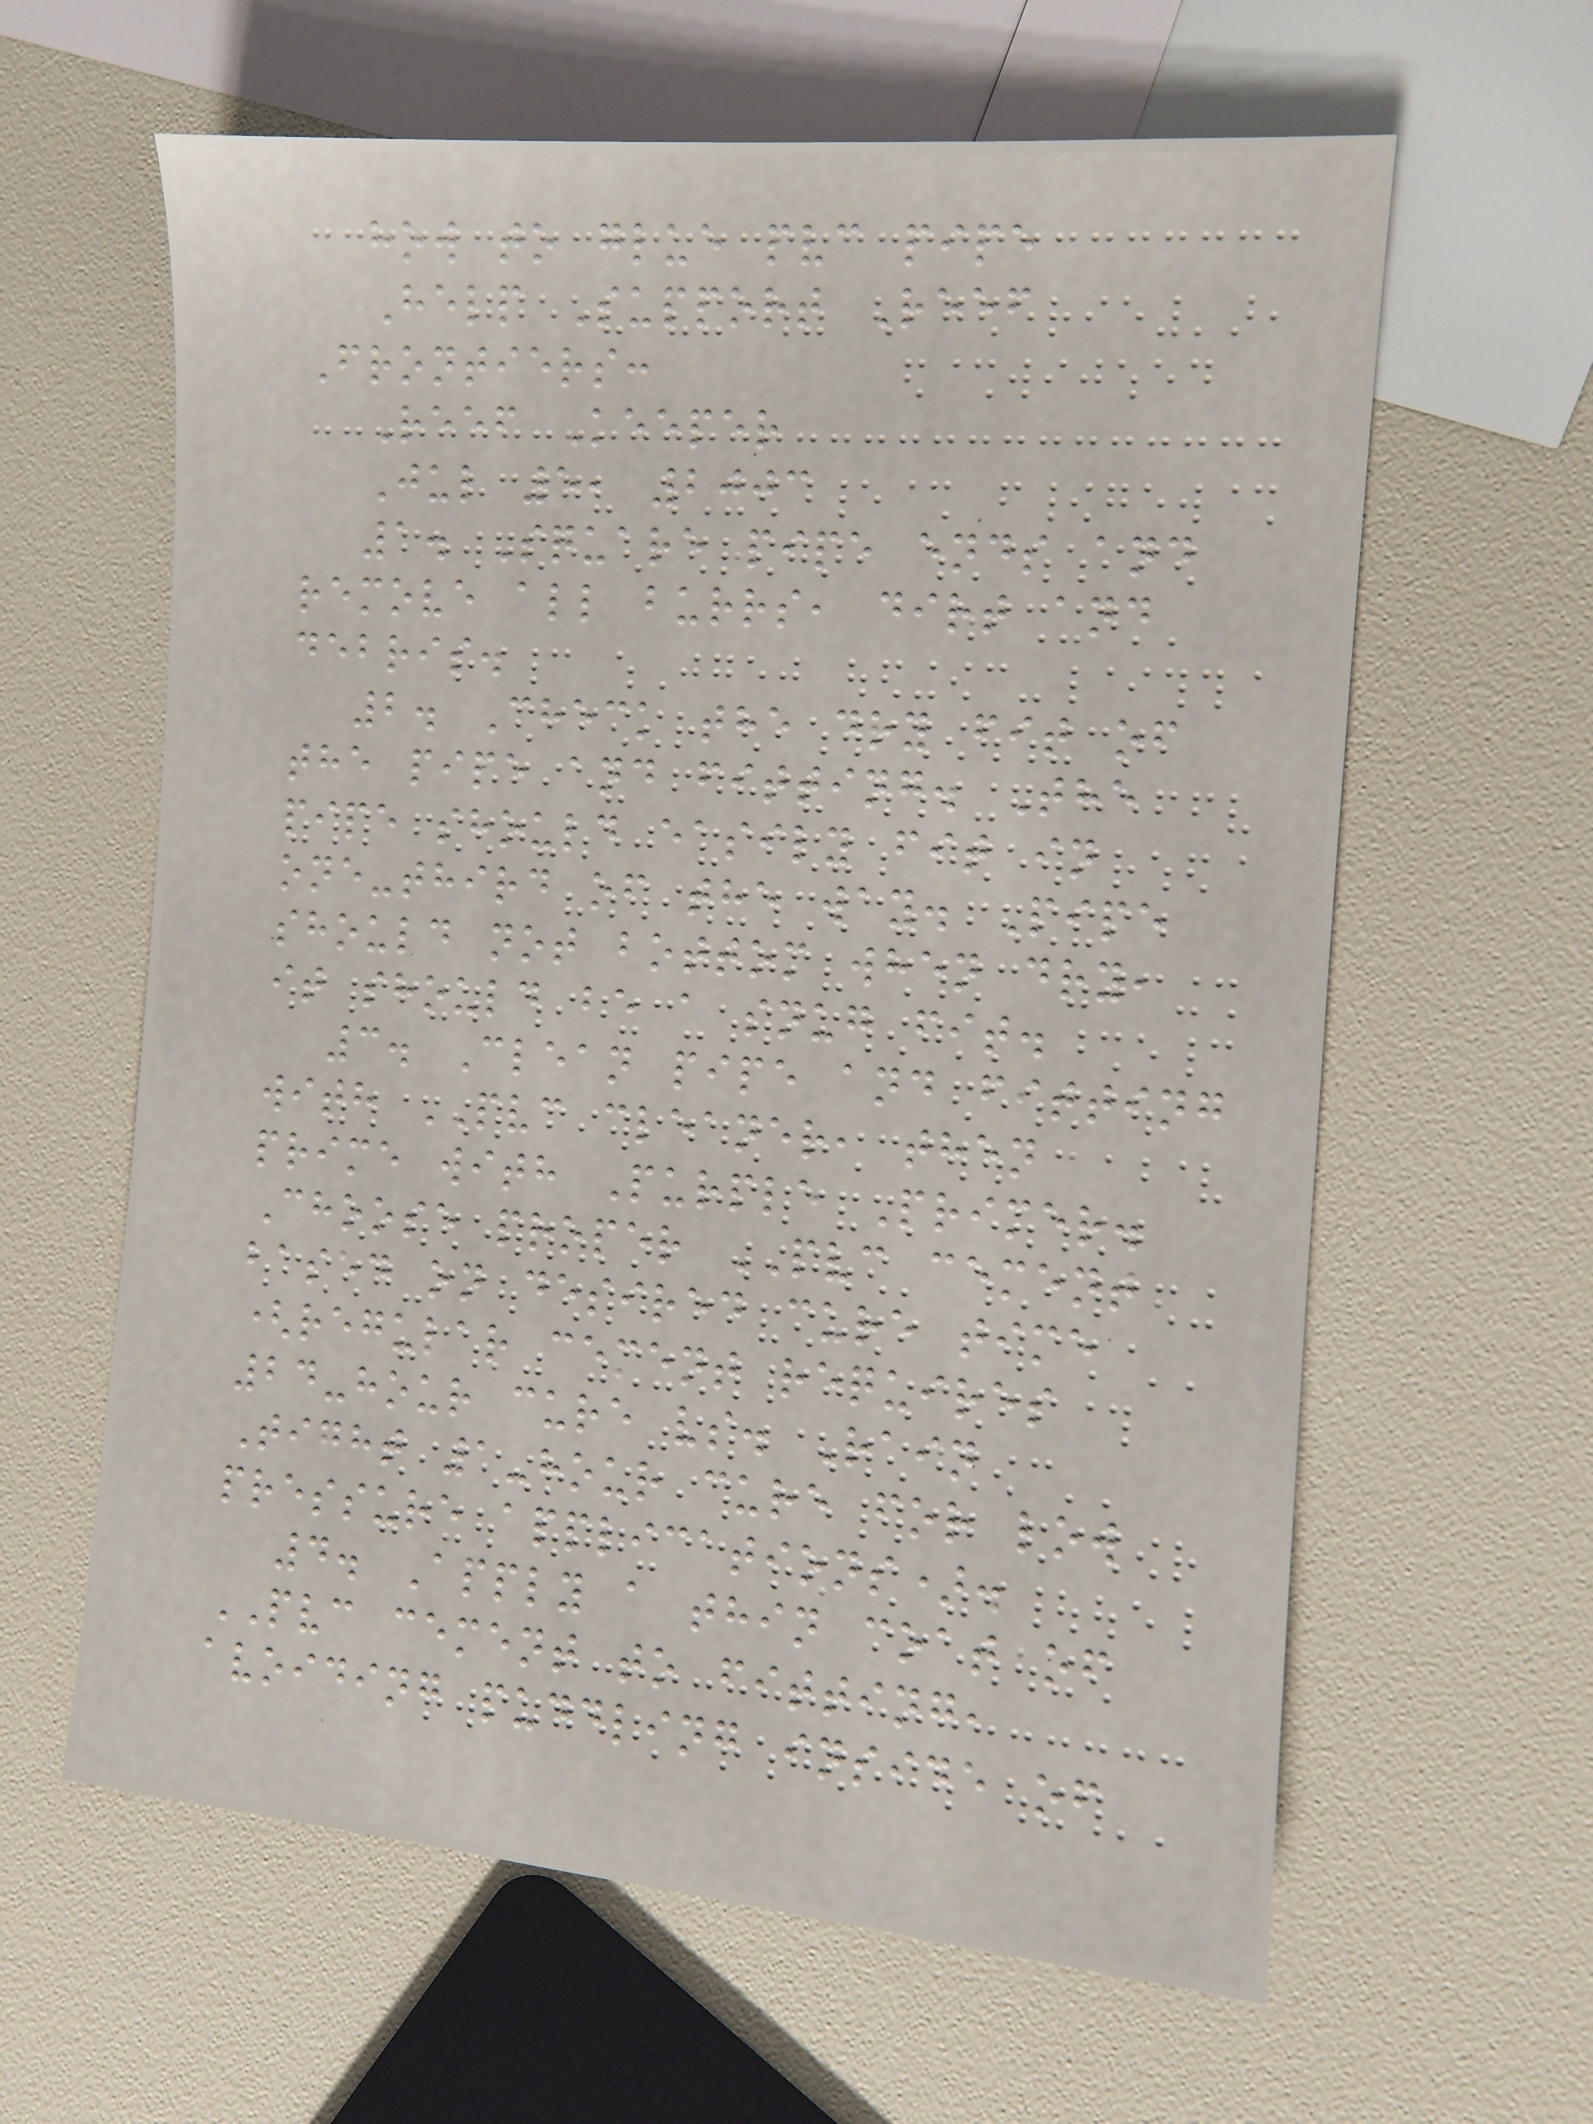how to glue pvc pipe
Help Support Reef
Frontiers:
Reef Keeper
Jul 5, 2003
1. Square pipe ends and
remove all burrs, dirt and
debris.
2. Check the dry fit of
the pipe and fitting. The
pipe should easily fit in
one-third of the way. Pipe
should not bottom when dry,
it should be a snug fit.
3. Clean pipe and fitting
with PVC cleaner, then
prime with Purple Primer.
Choose proper PVC cement
based on desired cure time
(regular cement requires
24-hour cure vs. Rain
Tight 1-hour cure for low
pressure applications).
4. Apply a thin coat of
PVC cement to fitting,
avoiding puddling inside of
